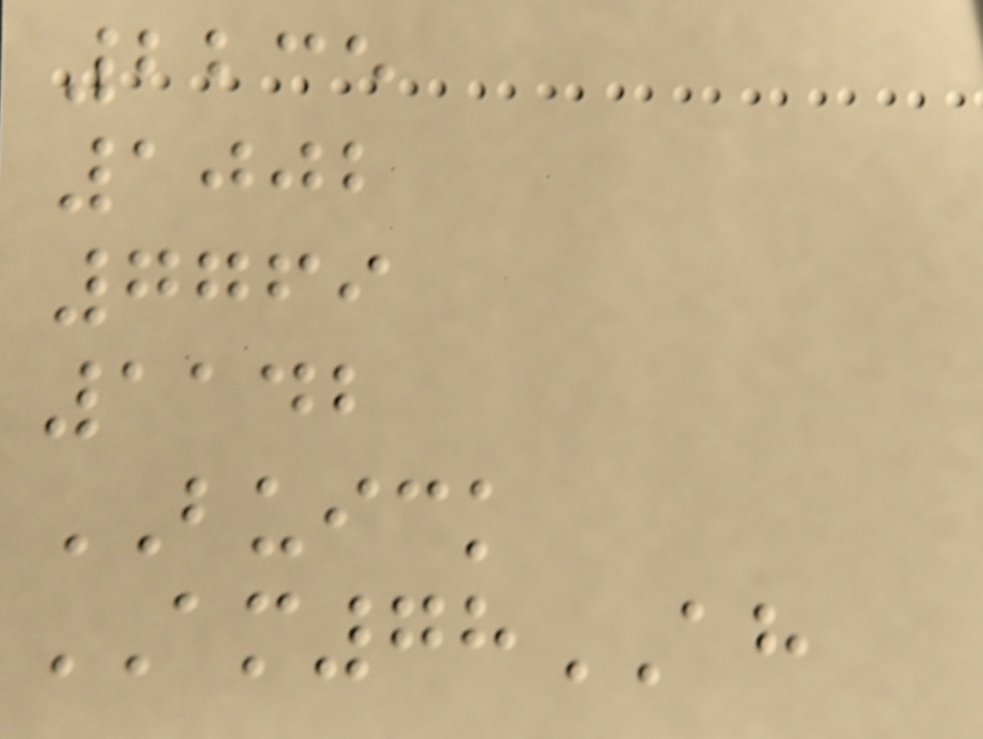2235
1002
7769
1142
BUICK
AM78AH
